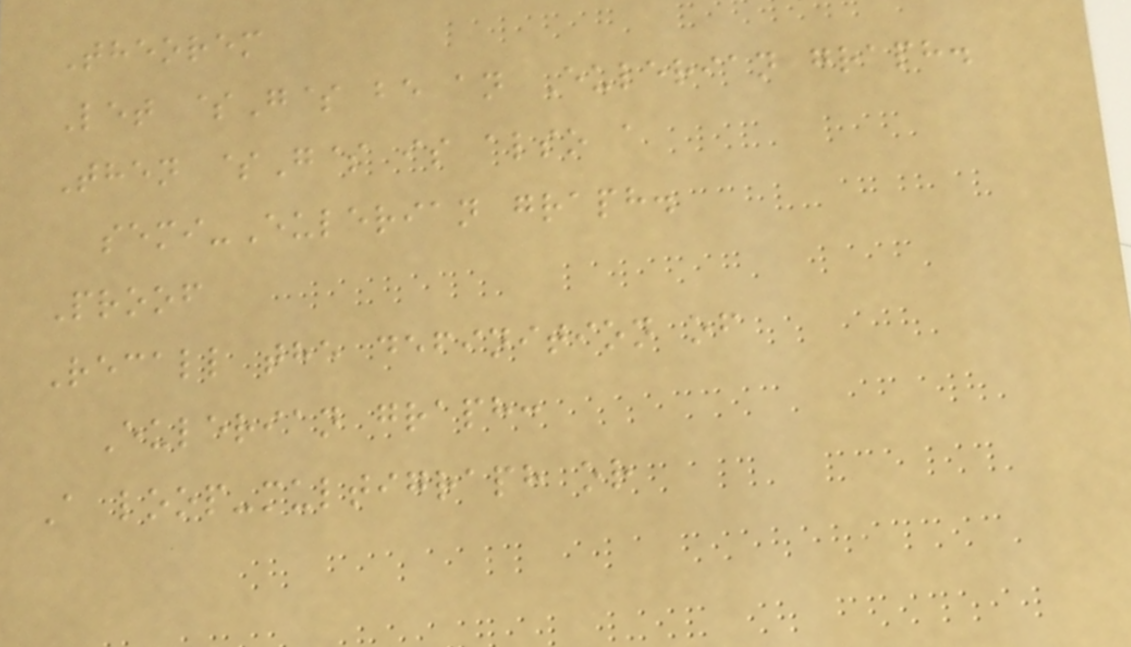Theorem
Let $G$ be an Eulerian graph.
Then $G$ is also a
semi-Eulerian graph.
Proof
Recall the definition of
Eulerian graph:
A loop-multigraph or
